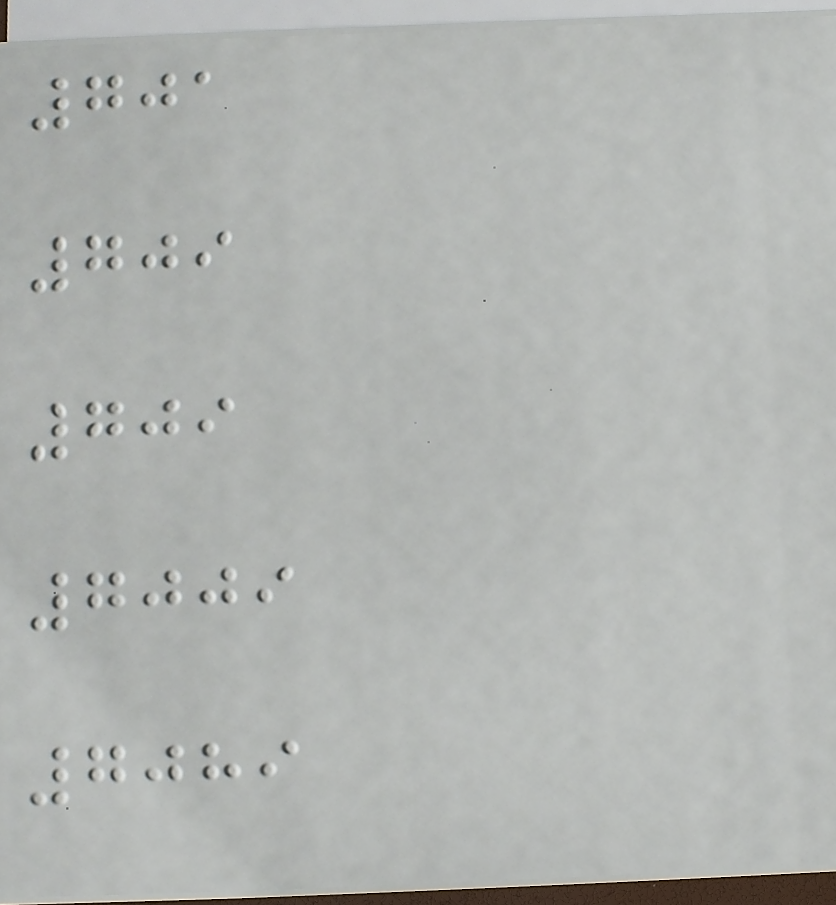701
709
709
7009
7089
